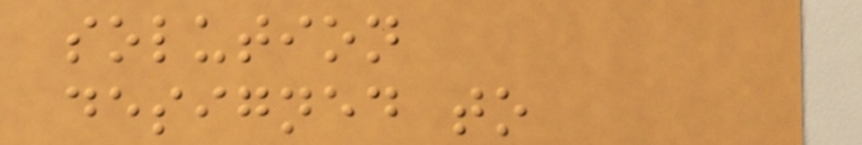solution
designed to
